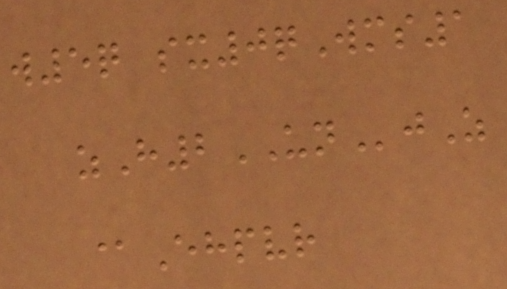w5q sx0qWms1
zH2UNjZ
@Ehpvr
